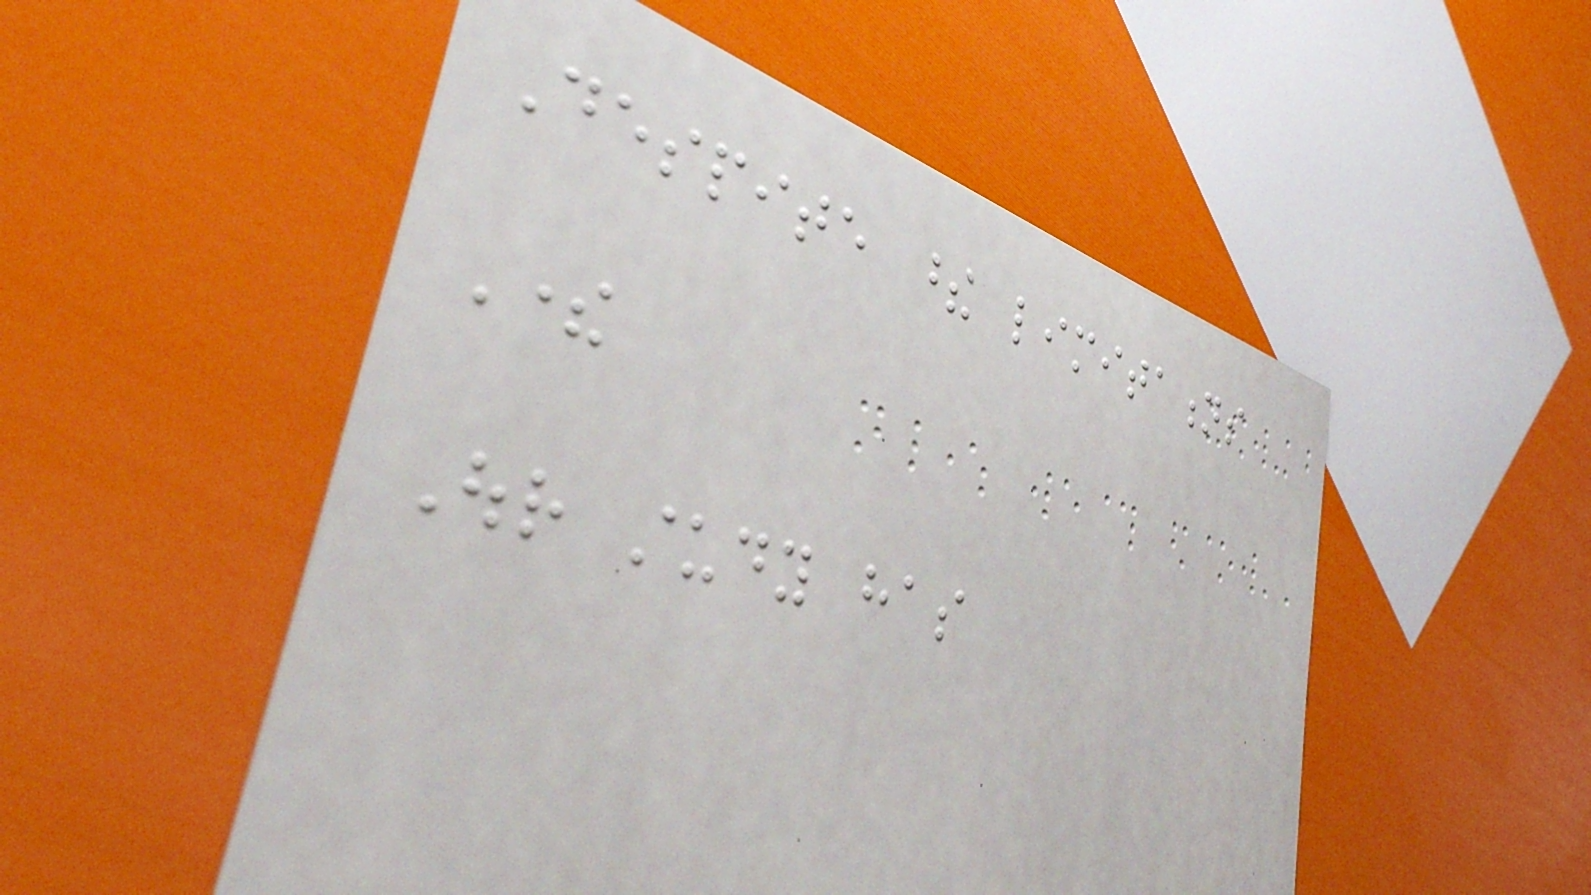Despite these limitations
There
Our study has
